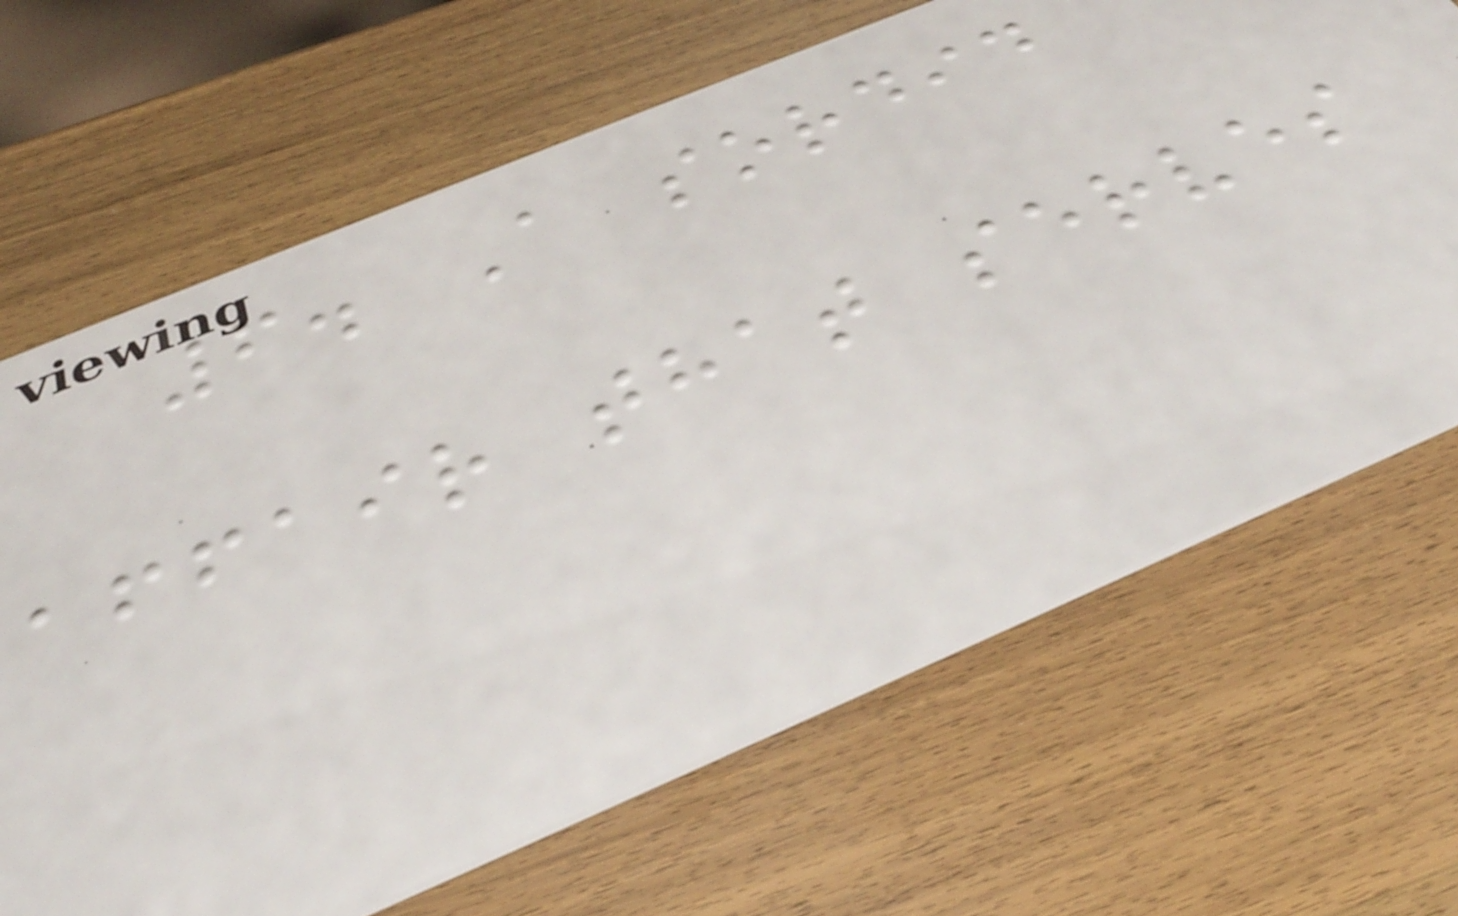6. A sordid
affair that serves
